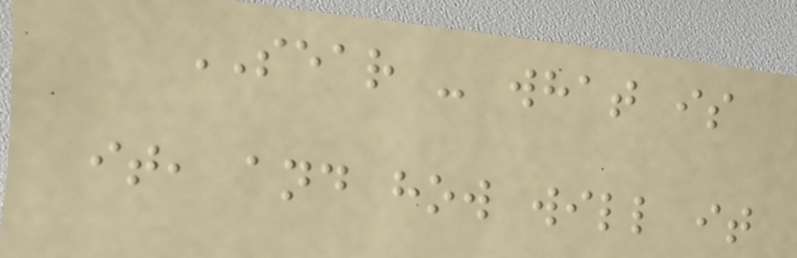SEAR - what is
it, and how will it
